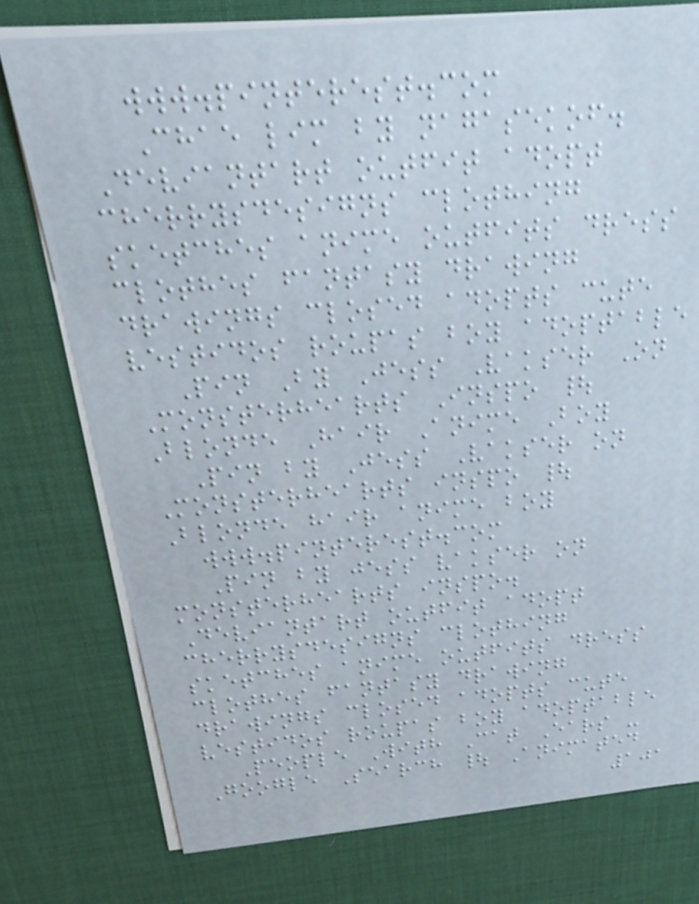www.pinterest.com
Chae lim by nagasekof.
Deviantart outfit adopt
cherrysdesigns clothing
sketches anime outfits dress
clothes fantasy drawing
drawings closed adopts cute
vestidos roupas boy adoptable
Pin By Jess Vakser On
Monsterhearts Inspo |
Blonde Hair Anime Boy
Pin by Jess Vakser on
Monsterhearts inspo |
Blonde hair anime boy
www.pinterest.com
Pin by jess vakser on
monsterhearts inspo.
Deviantart outfit adopt
cherrysdesigns clothing
sketches anime outfits dress
clothes fantasy drawing
drawings closed adopts cute
vestidos roupas boy adoptable
People With Cat Ears -
Google Search | Animated
101
